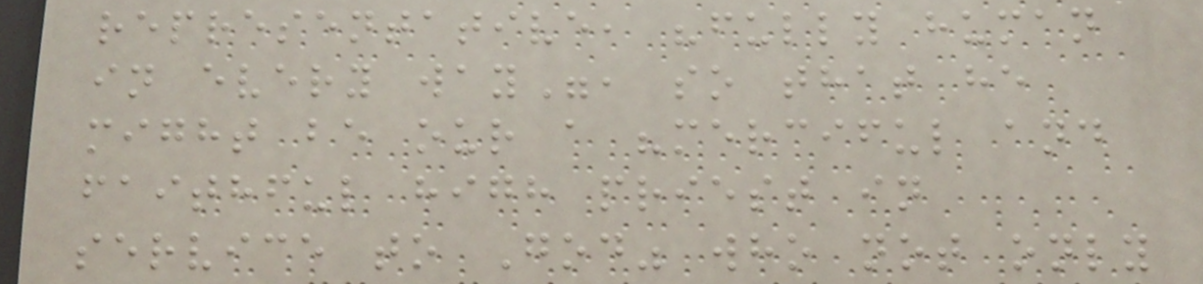representative, "fully human
in every way", so that he
might be our a "merciful and
faithful high priest in
service to God" who not only
